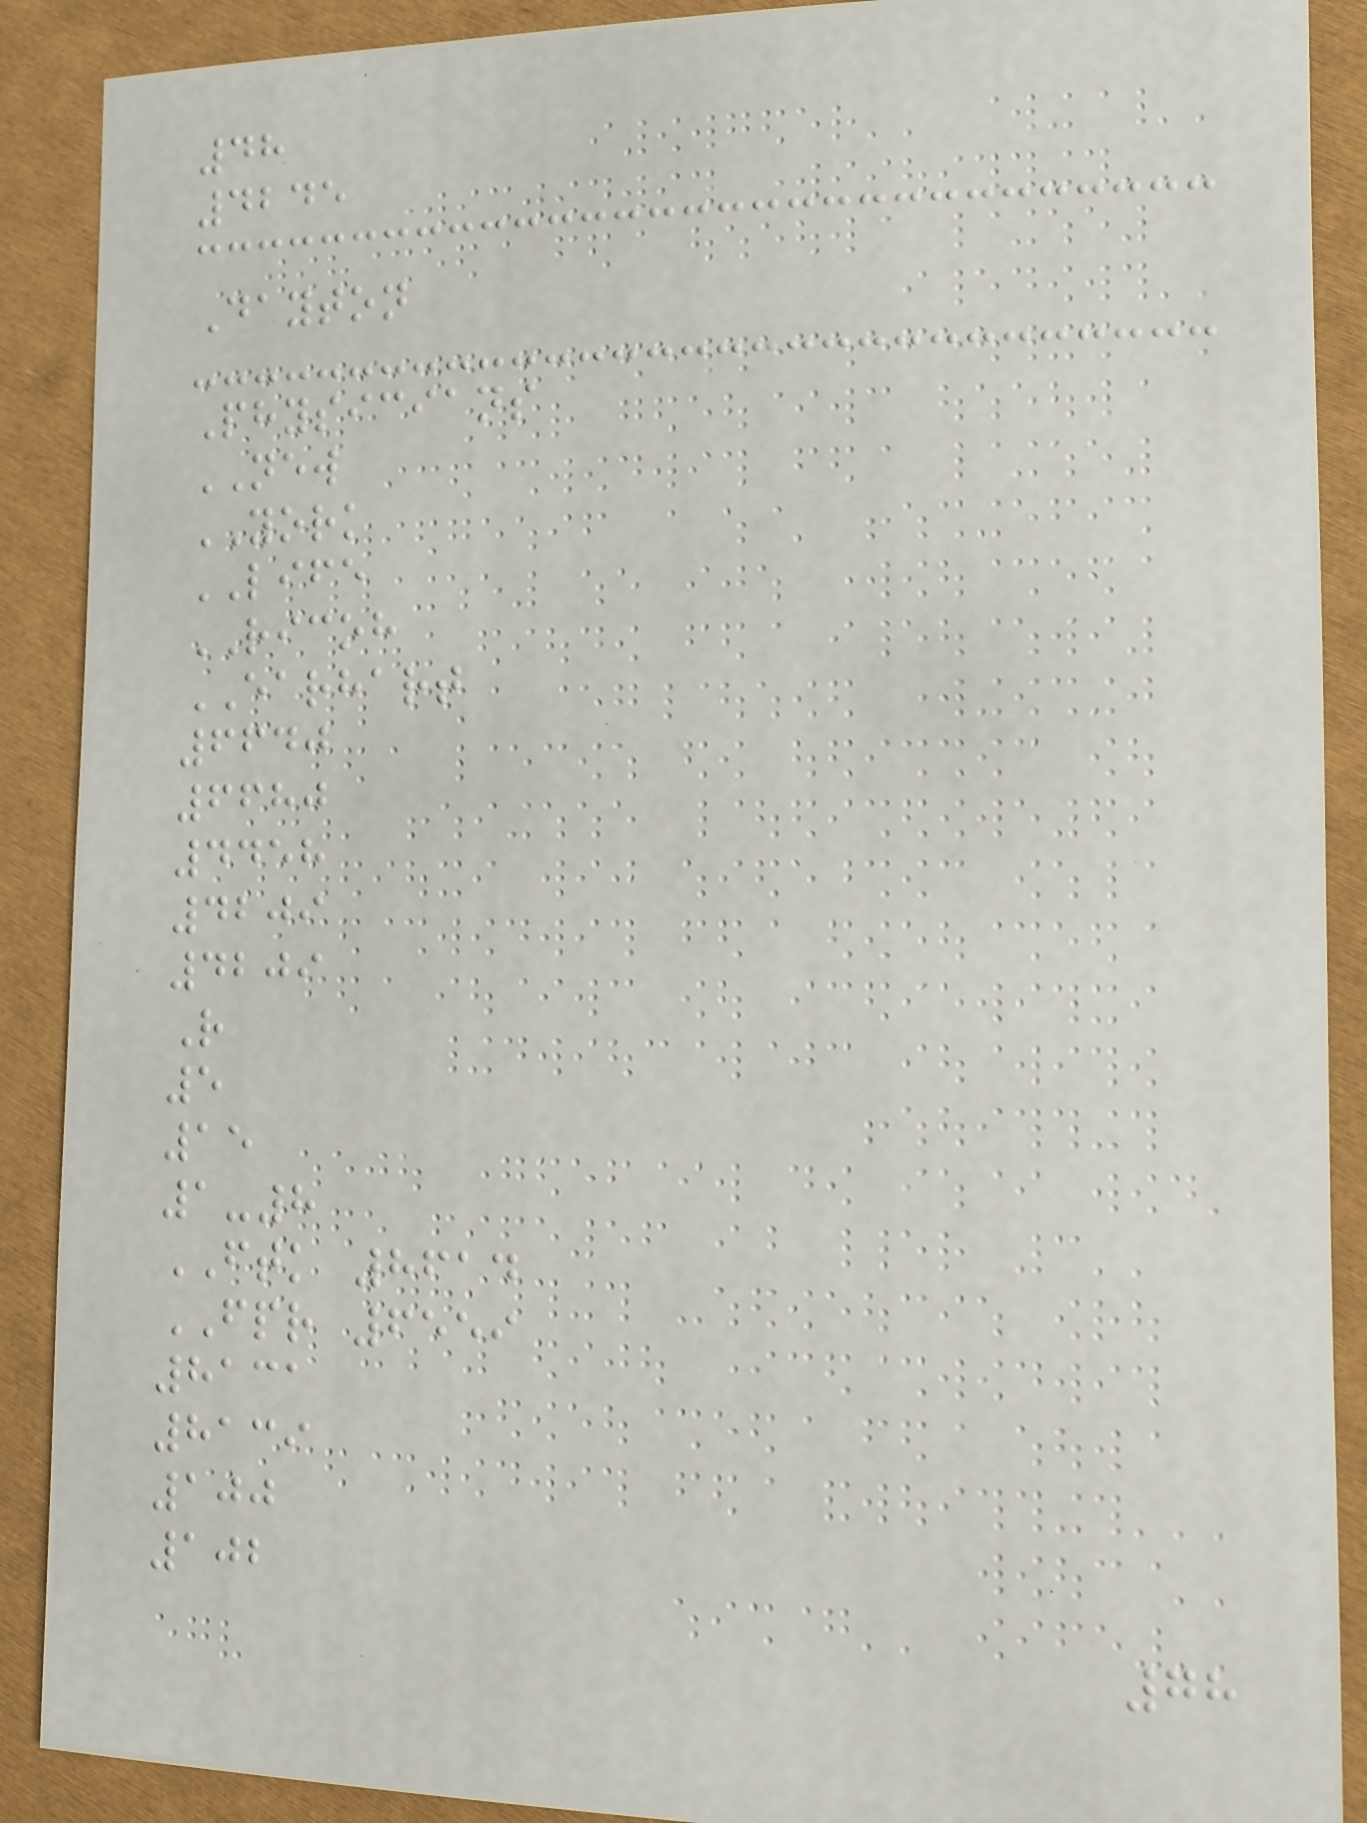48
4245
Dayton
Physicians
NEW
YORK
LIFE
RICOH
EARHART
6640
6680
4458
4209
4209
R
5
15
1-8
FTK 8614
FPR 6559
8131
8139
100
102
78
